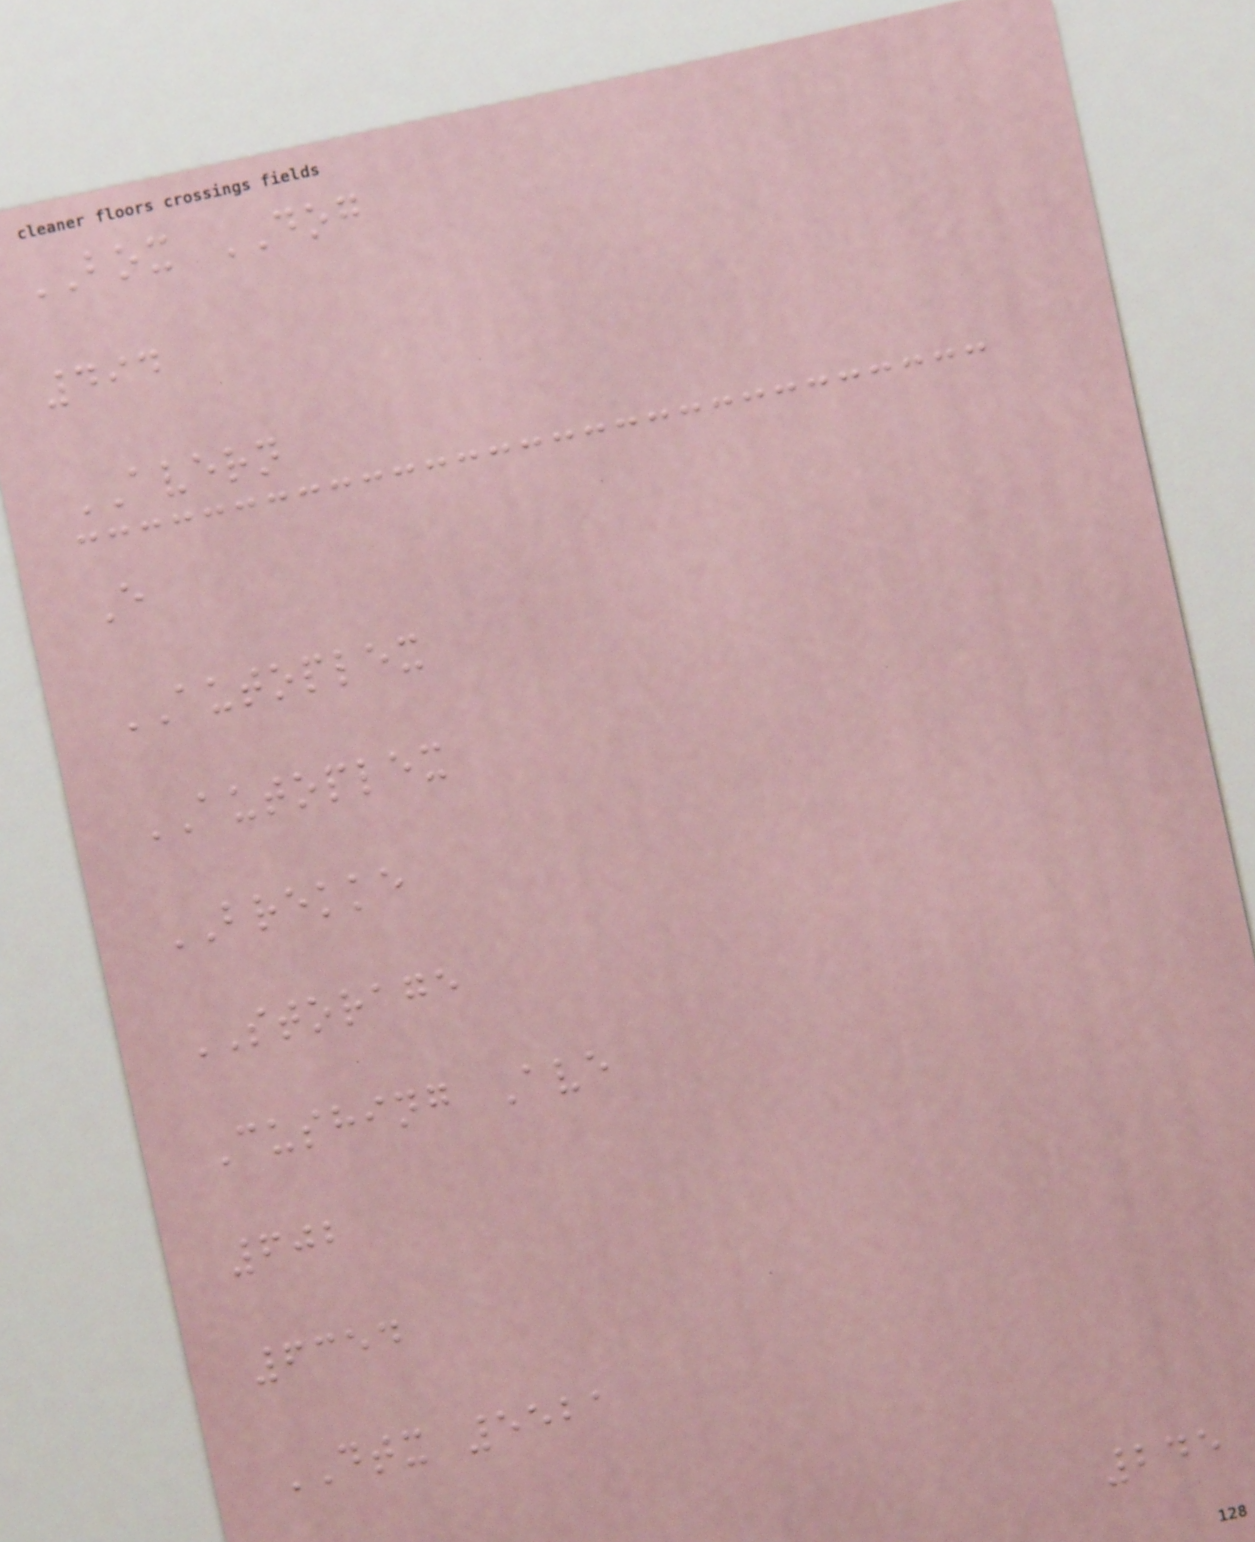BOX DOG
494
AVERN
E
AUTOPLEX
AUTOPLEX
BREKKE
STORAGE
Cushing Ave
602
6354
DTX 5521
245
